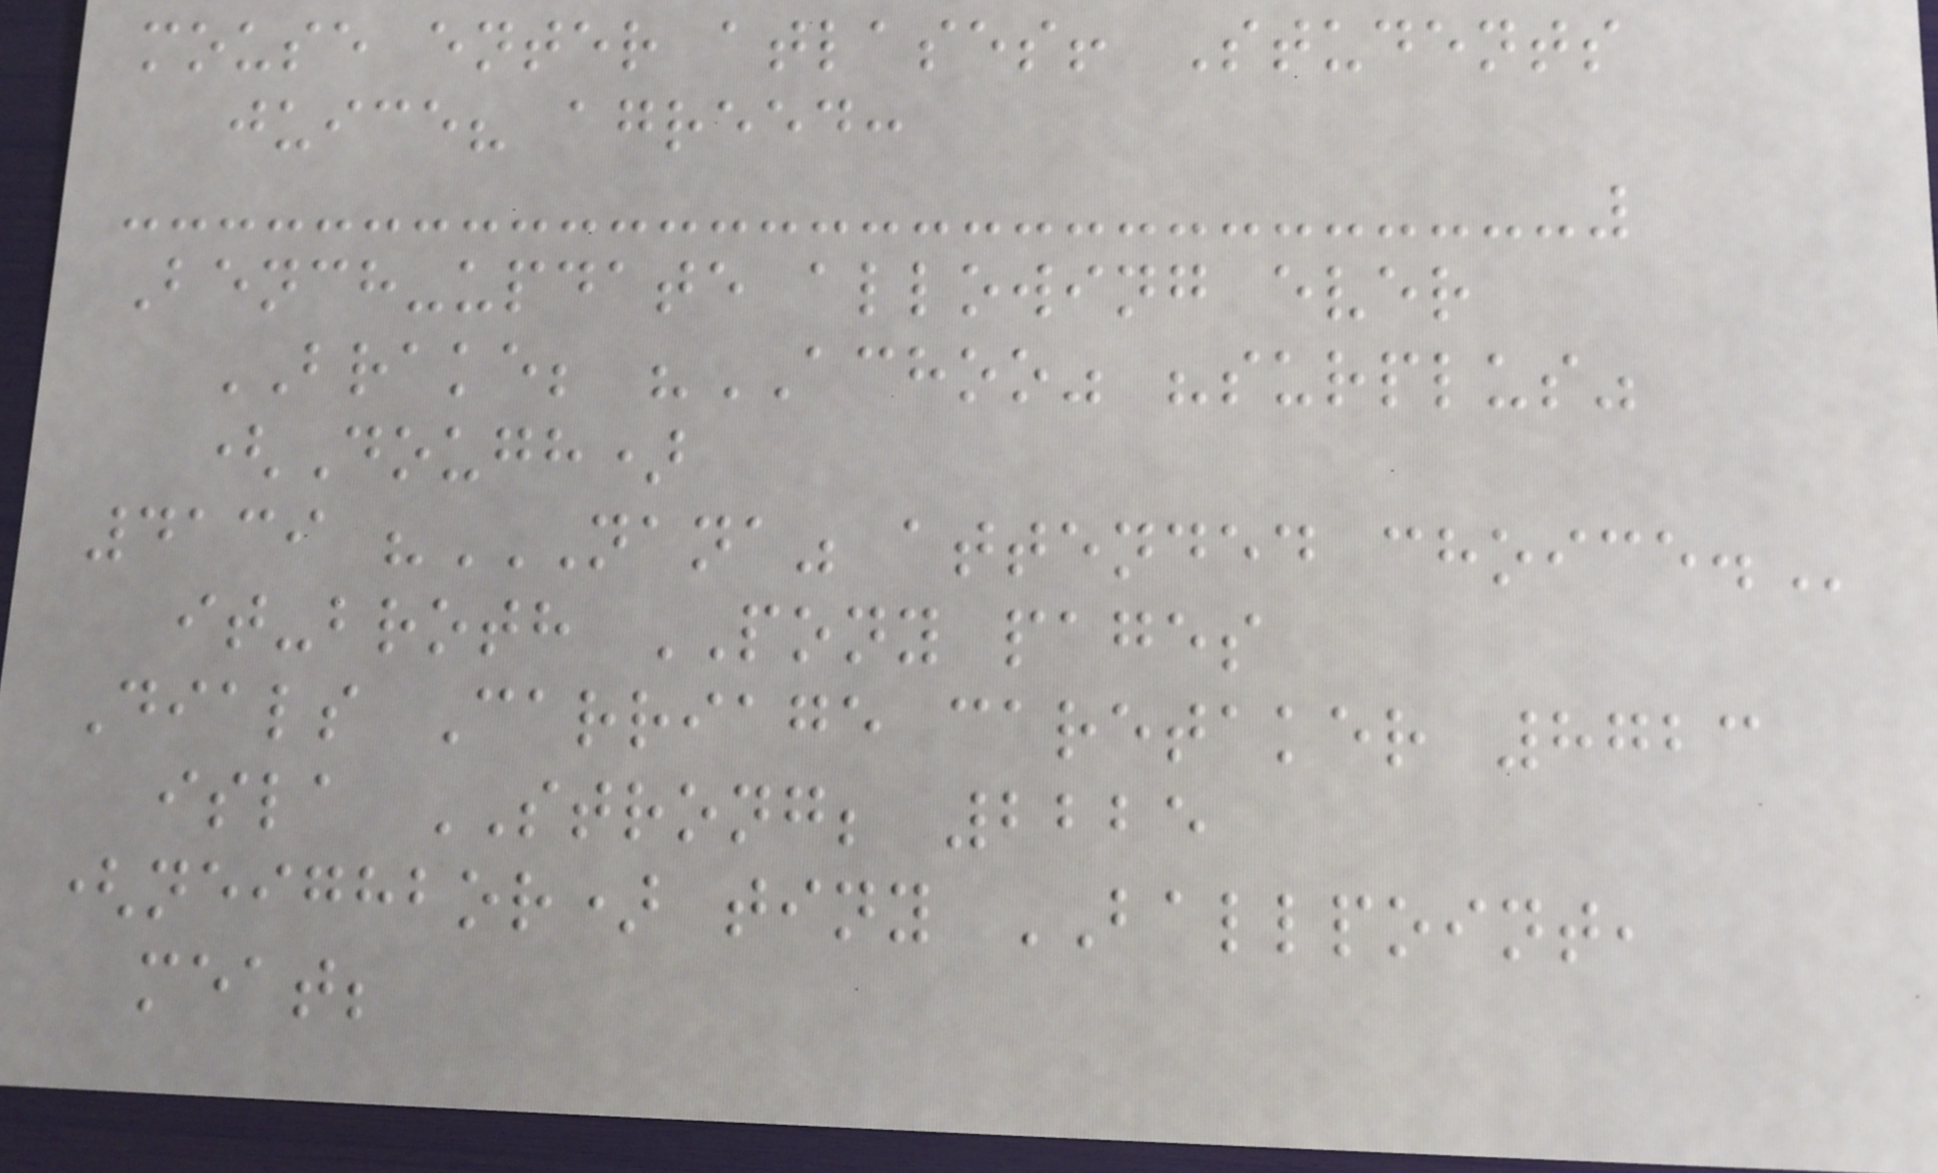mouse enter atlases! Students
juice? agreed:
Bench-update allowing ever
BRAKE; "ACHOO" "surplus"
(Dough)
4139 "NANA" ATTENDED CHOICE.
it-broth PONY pages
Dials Carriage caretaker 8723
isla STRONG; 2225
(neighbor) tiny BALLPOINT,
meat;
